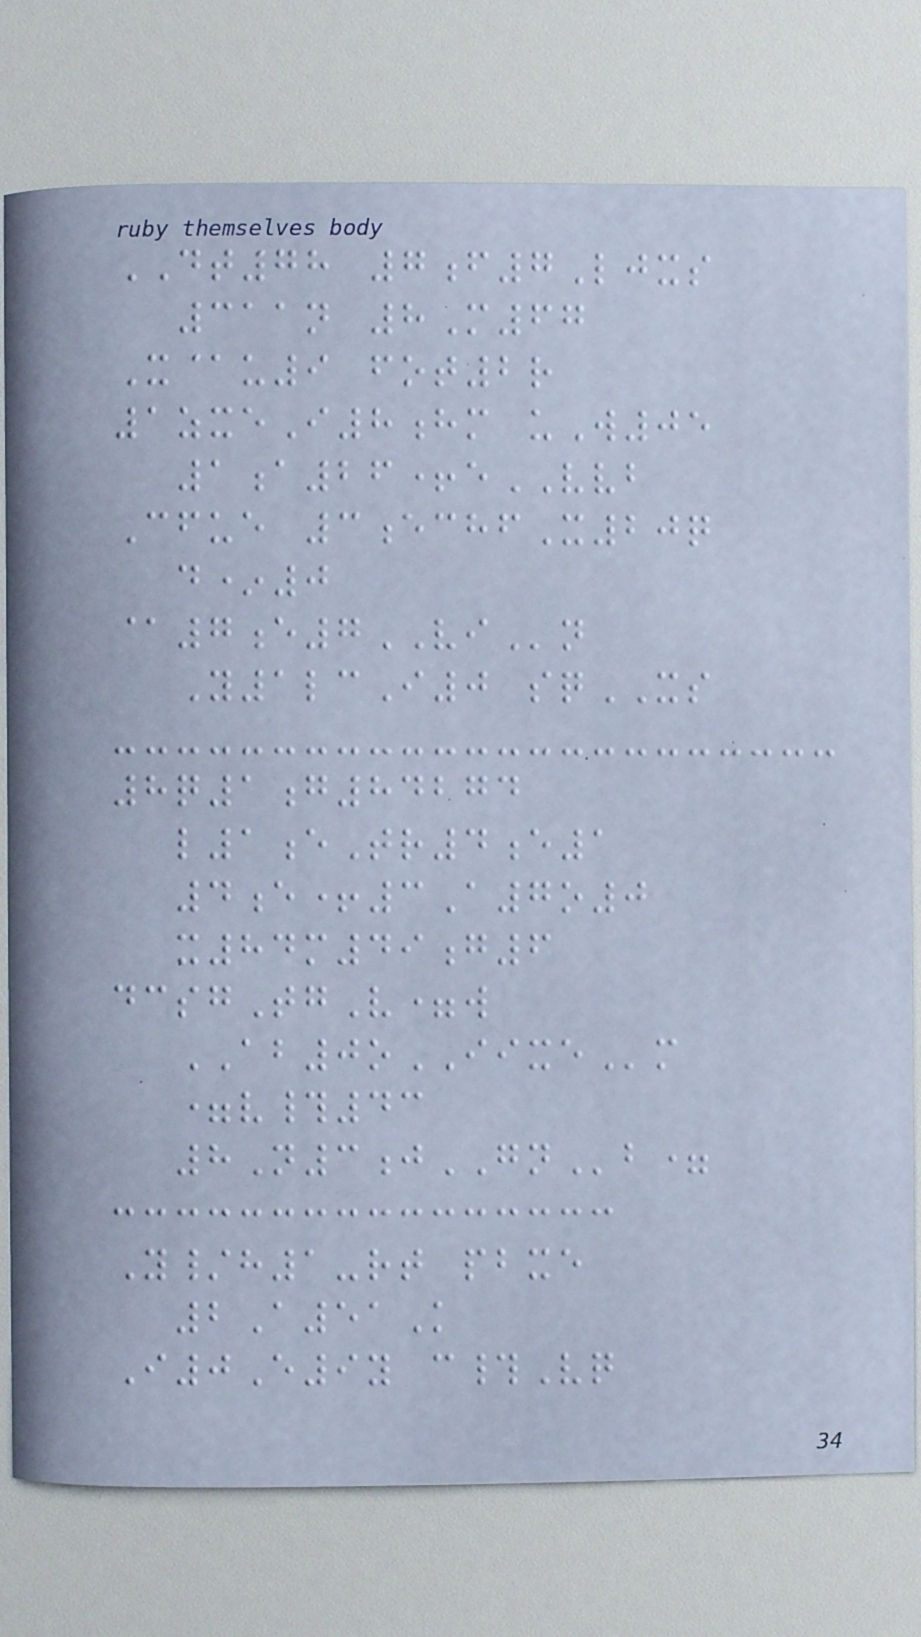DT78 7f7Ljxs
311n 8M67
X@u9 fot2r
1zxeI8hm uW05
1a26+eVVB
Cfue 3echfX20q
d*0
@7e7VIn
Y1lcI0 sqXS
8q1g84274
l1eTr4e1
4e+3A7o0
x84m49g6
dcsgTgV=w
AB0oIIXEm
=v#43
8N3jGNb=
Y/h1-rt pbxe
2A51K
I0E9y c#Vq
